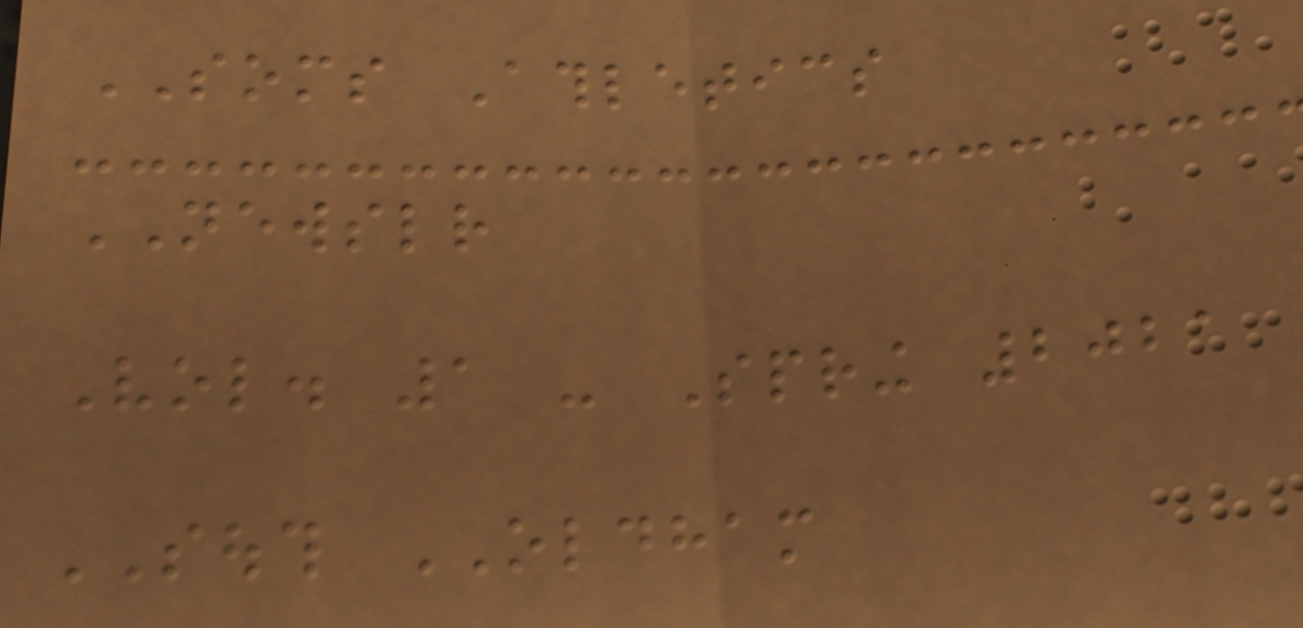SOMS Athletics
NEWSLETTER
Vol. 1 - Spring 2021
SOUTH OLDHAM
